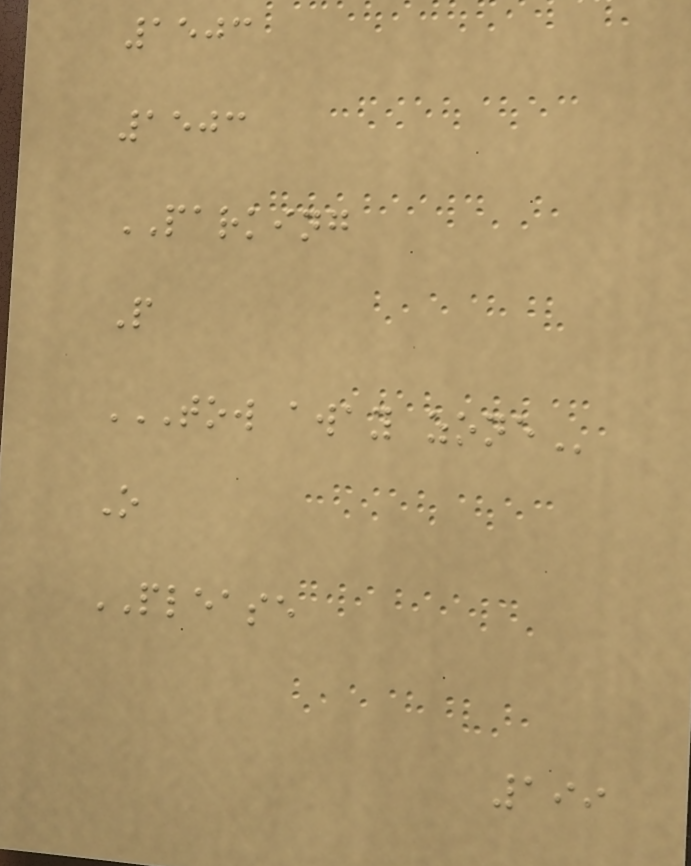1503
1503
PARKING
P
TOW AWAY ZONE
O
PLEASE
199
